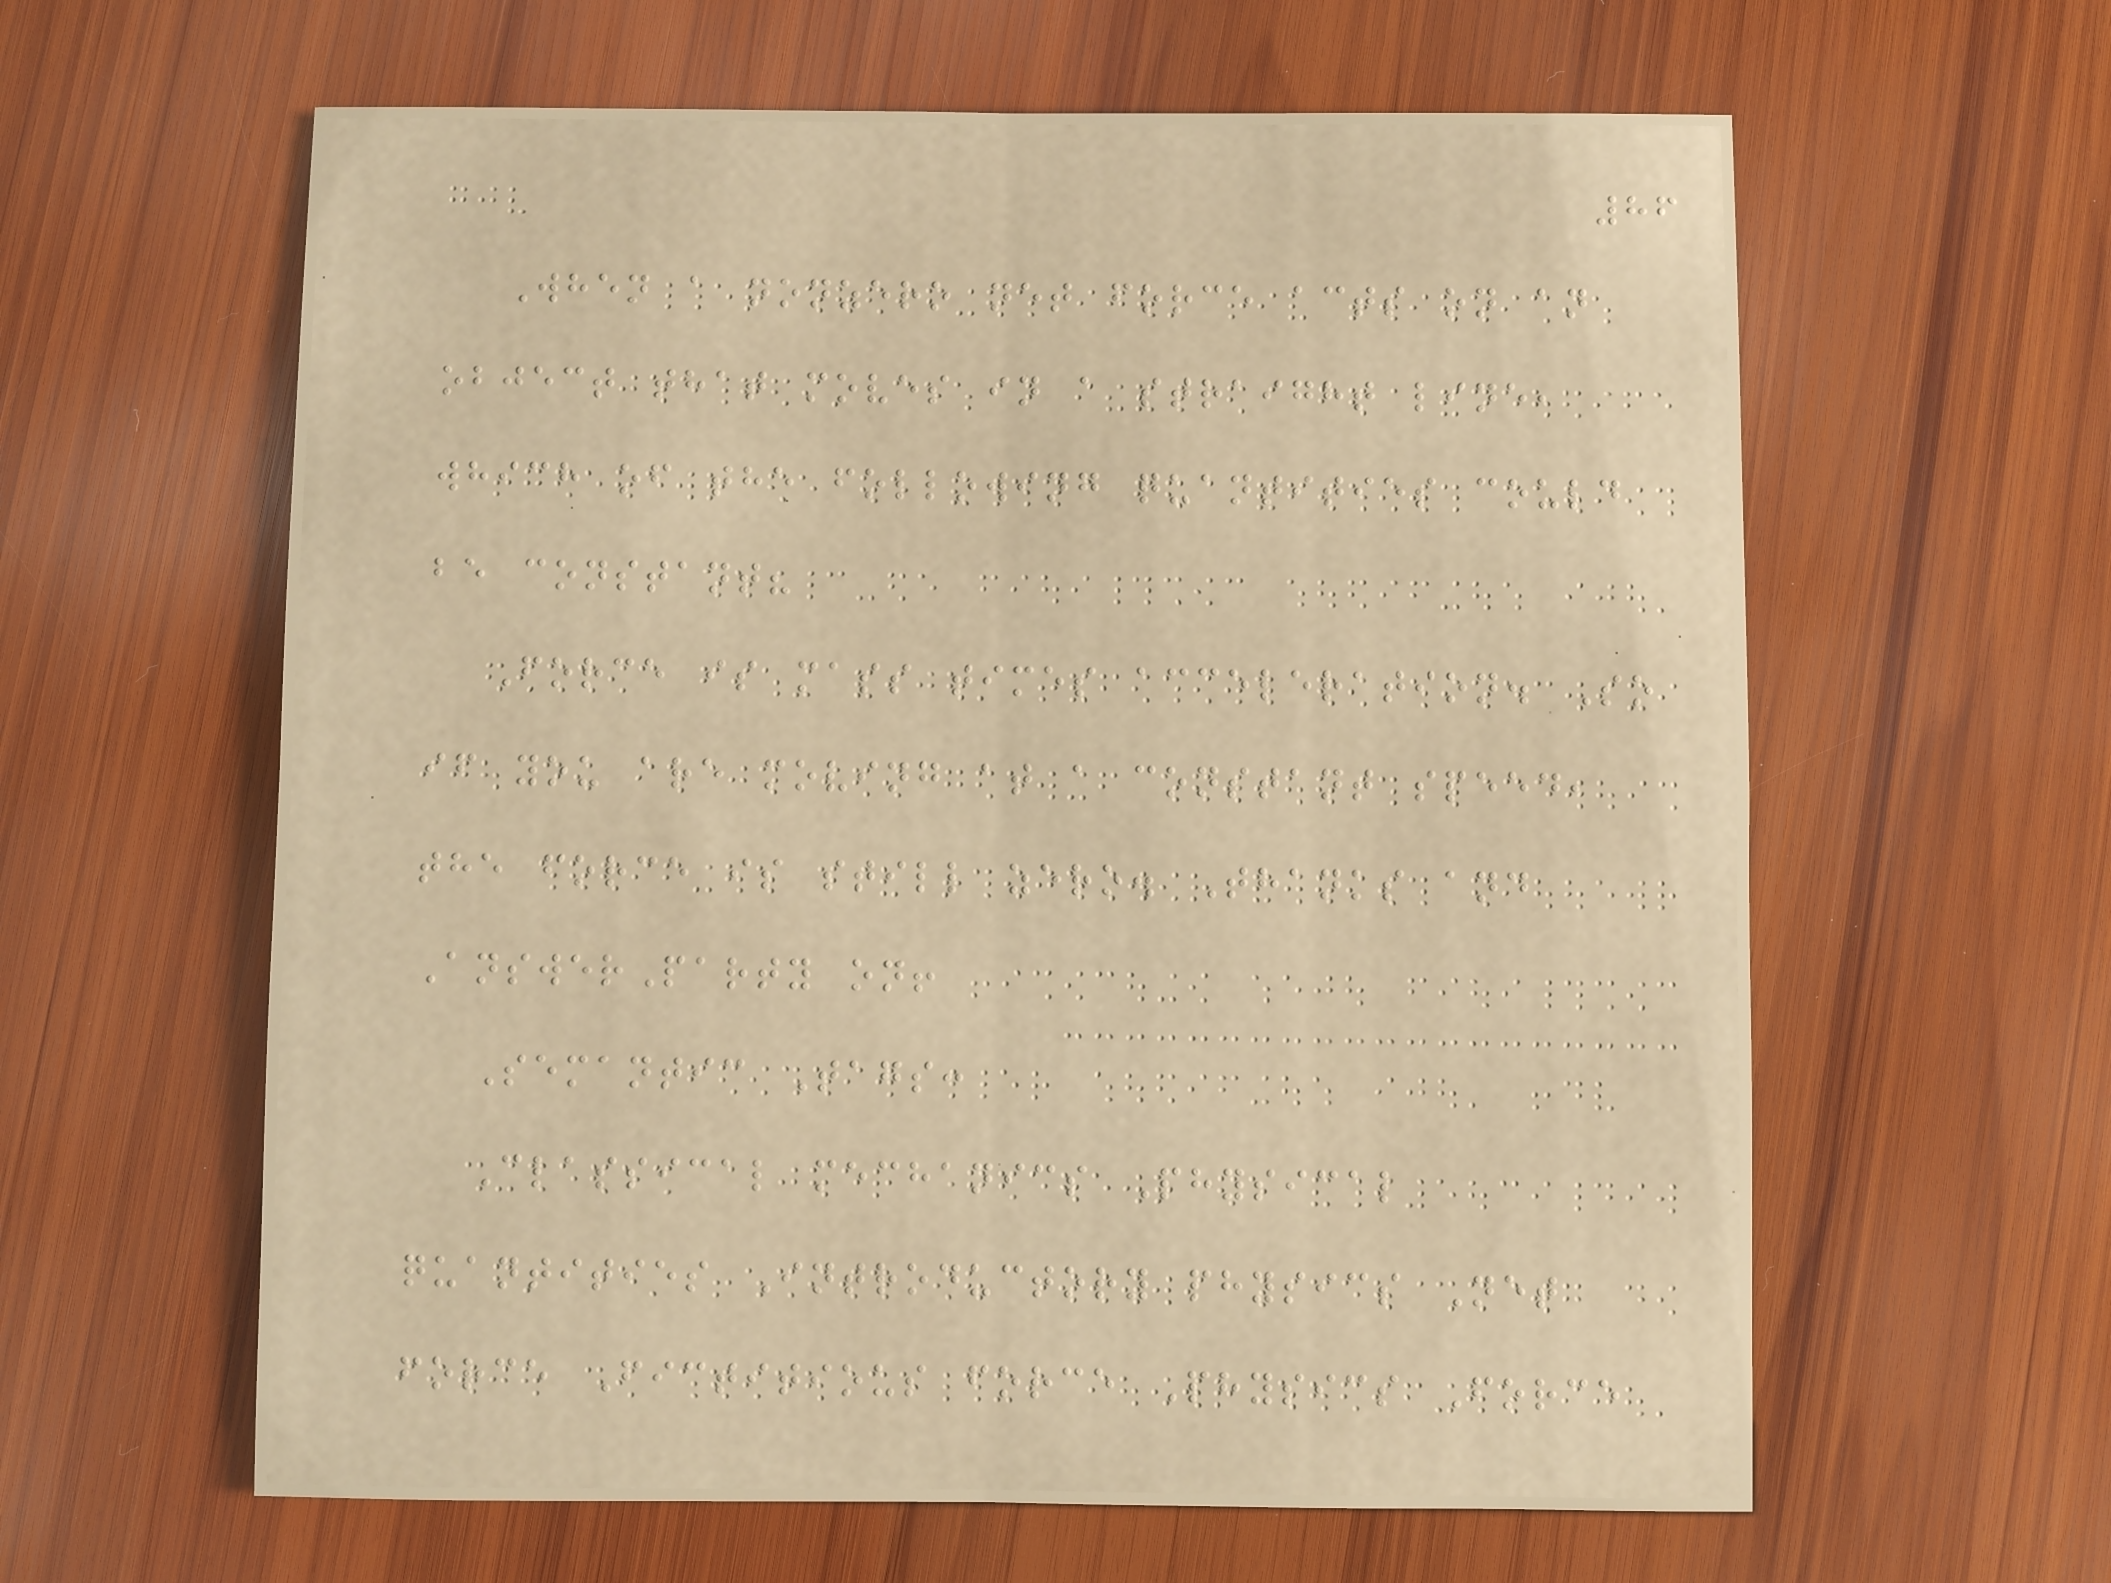86
When a nonzero net force acts on an
object that moves in a straight line,
which of the following quantities could
be constant?
Force is mass times acceleration. So
if you are moving at a constant speed,
the force is still zero. Thanks and
AnswerParty on!
Semantic Tags:
Classical mechanics Physical
quantities Introductory physics Net
force Fictitious force Physics Force
